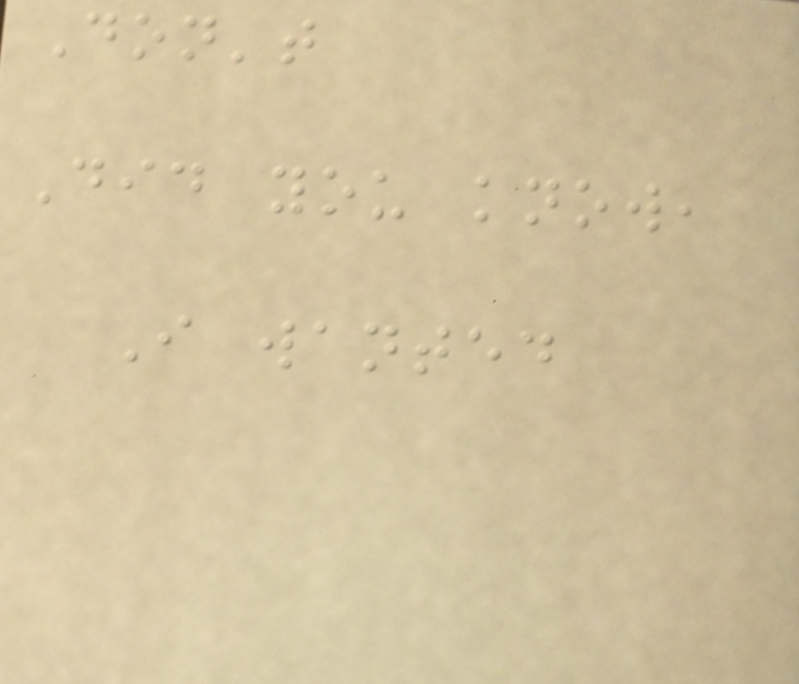Don't
Did you know,
I wanted
